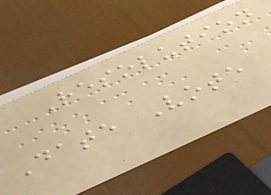Resolution
Date Vote
